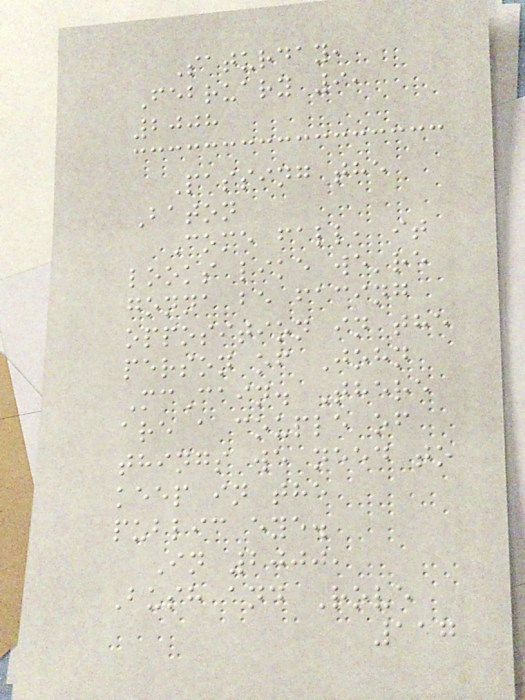Saturday,
February 9,
2008
Passing the
Baton
Come fall, it
looks like we're
gonna be facing
opposition in the
person of John
McCain. There
are a couple of
things we need to
keep in the
public eye.
In 2000,
Bush and Rove
117
